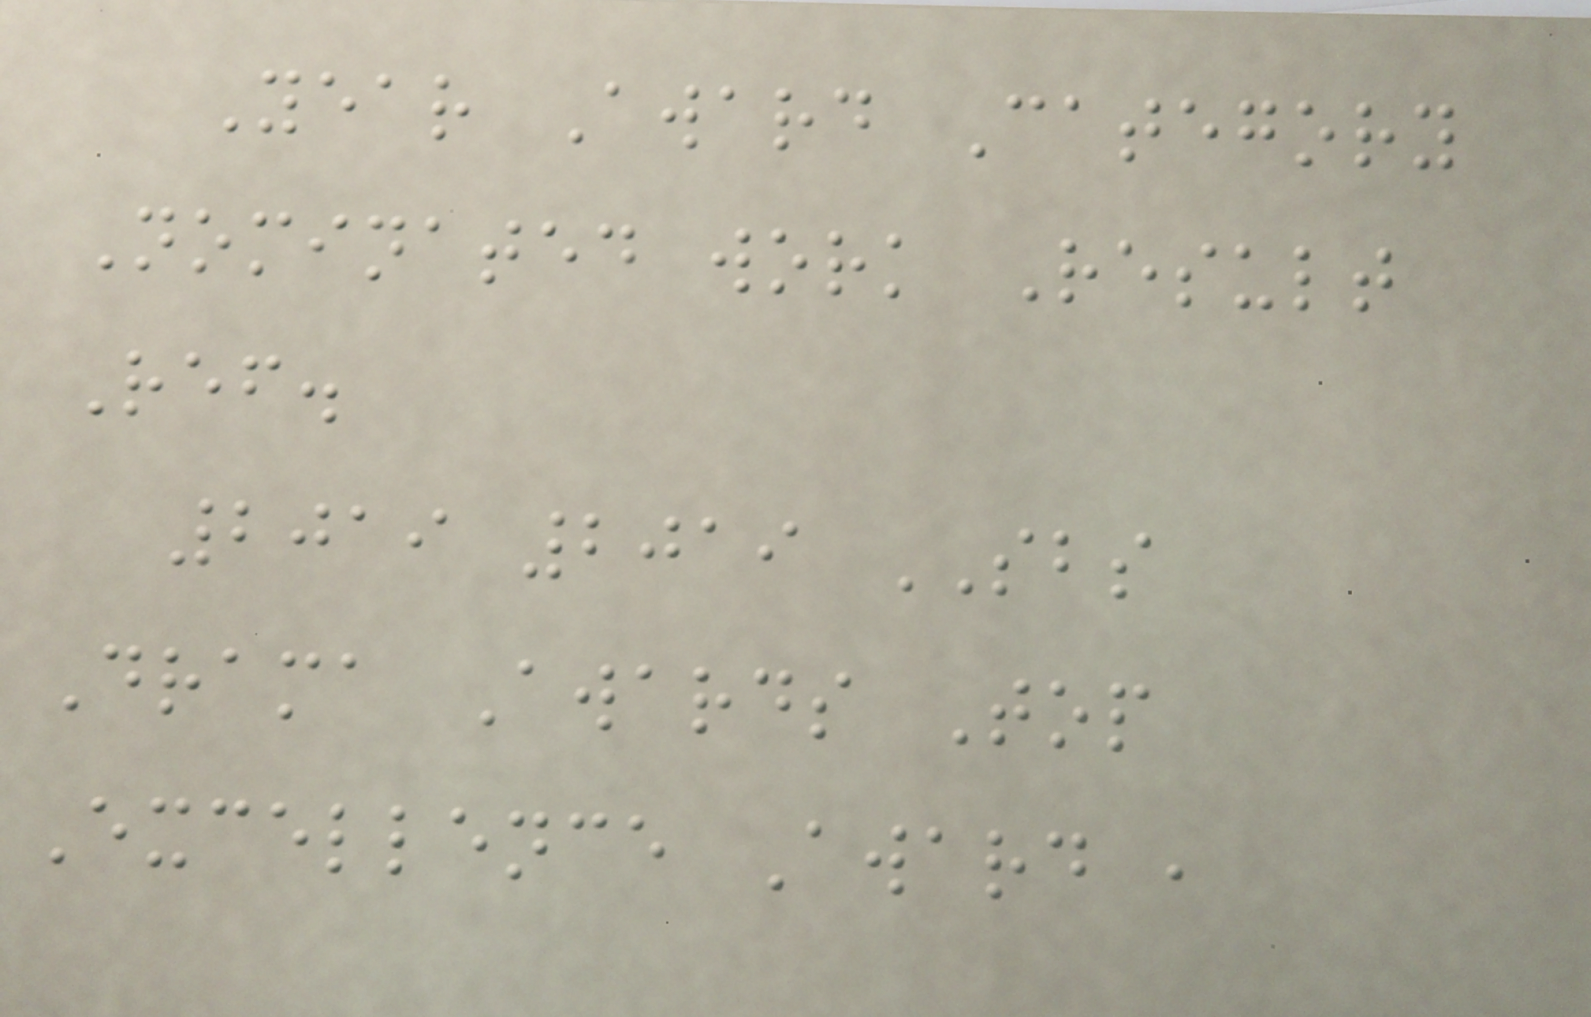Year Award Category
Nominated work Result
Ref.
2019 2019 SBS
Drama Awards Top
Excellence Award ,
